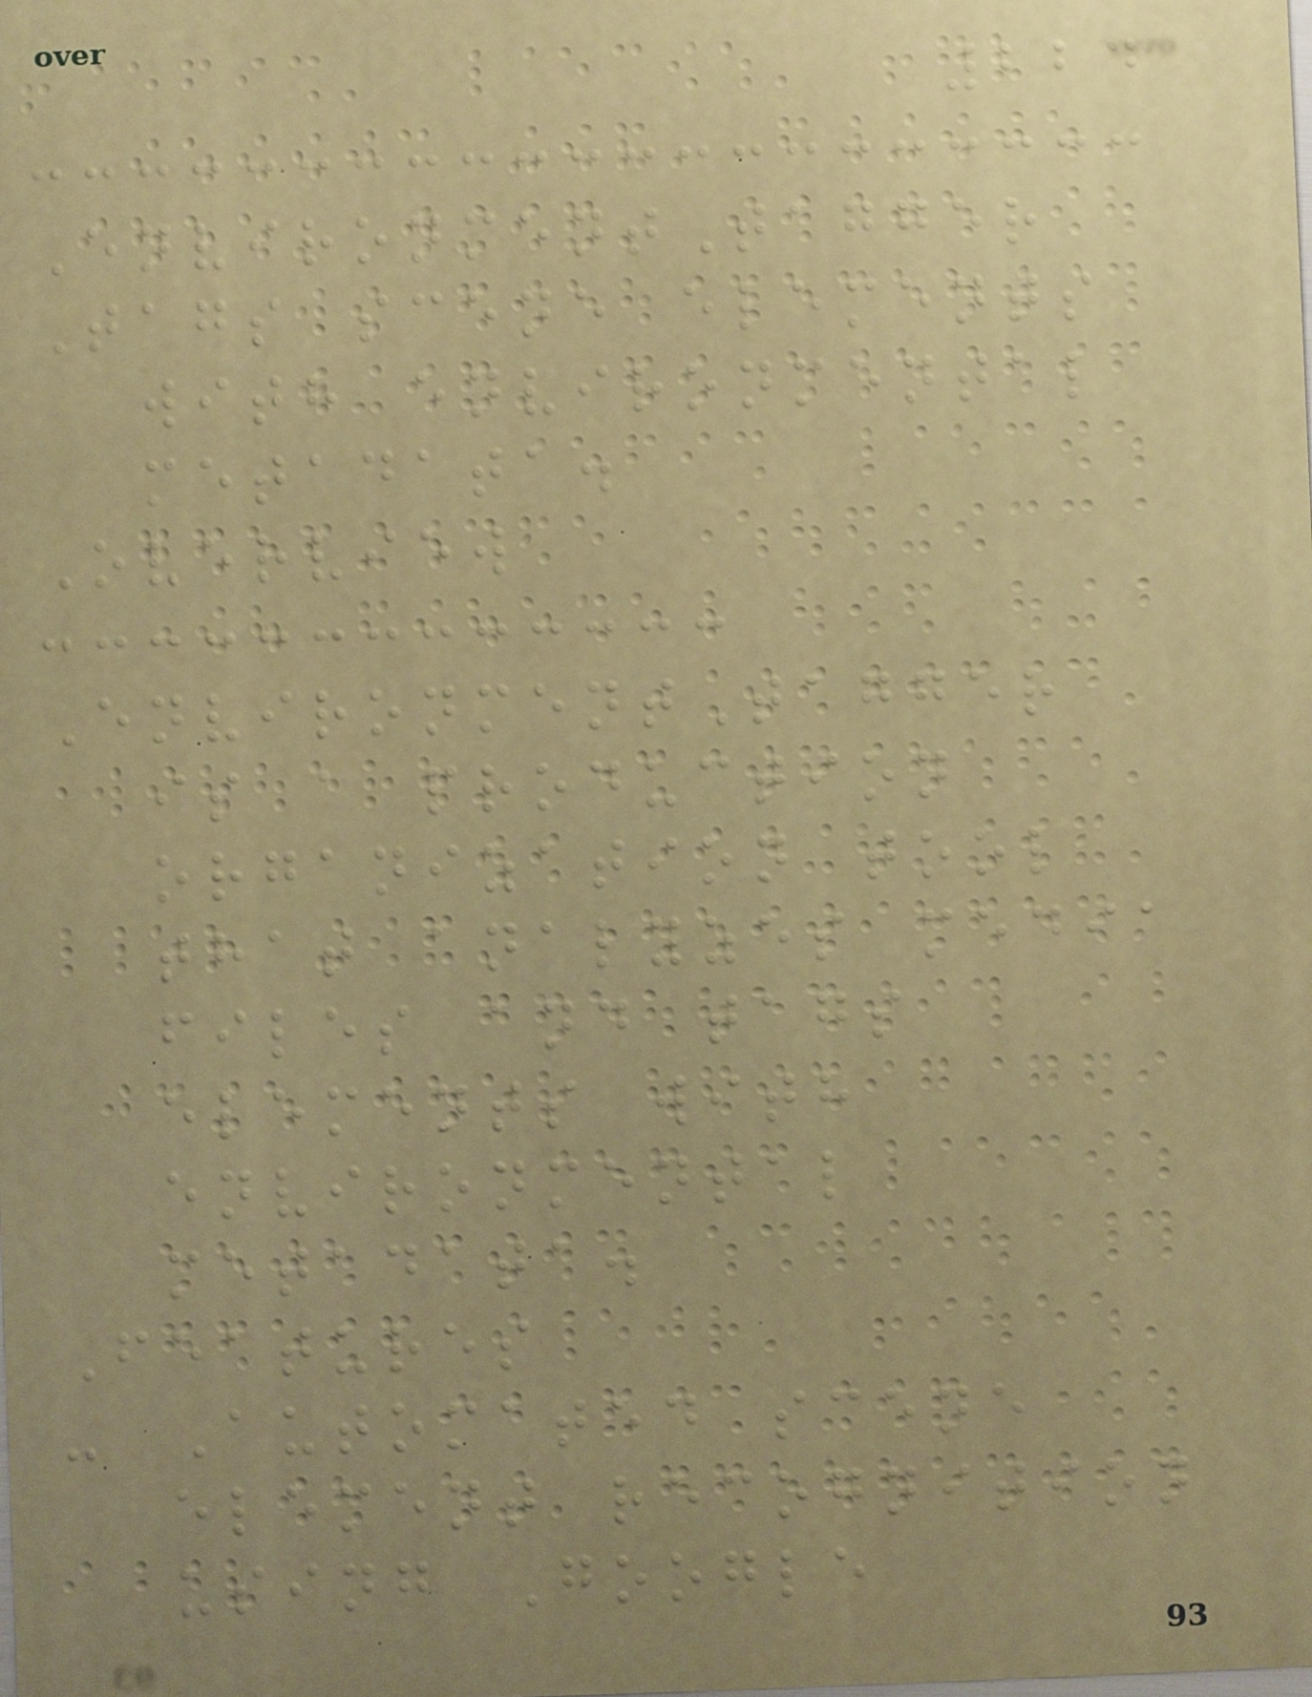224
EnvironmentTagger
Tags scene elements
with environmental
metadata.
Overview
EnvironmentTagger
is a production
organization tool
that analyzes media
files and tags
elements with
environmental
metadata.
Features
- Automated scene
element recognition
using Google
